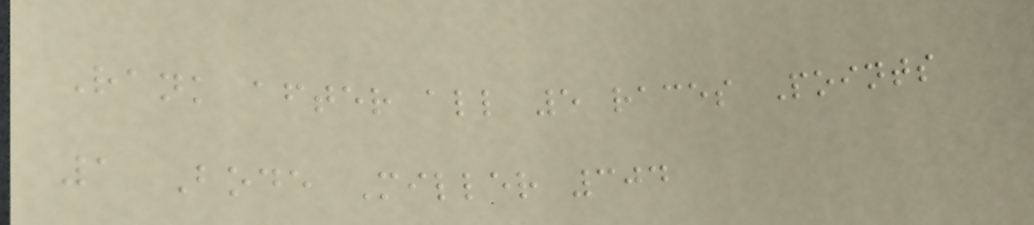Rank after all 5 races Points
1 Bode Miller 304
